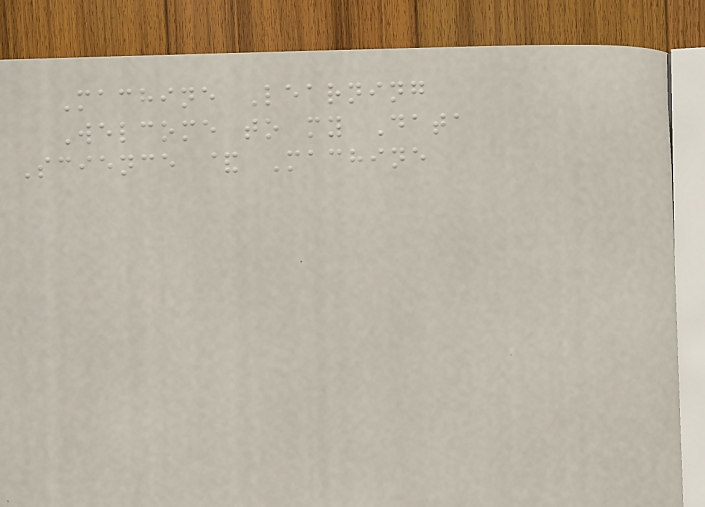Machine Learning
Welcome to my Data
Science & Machine
